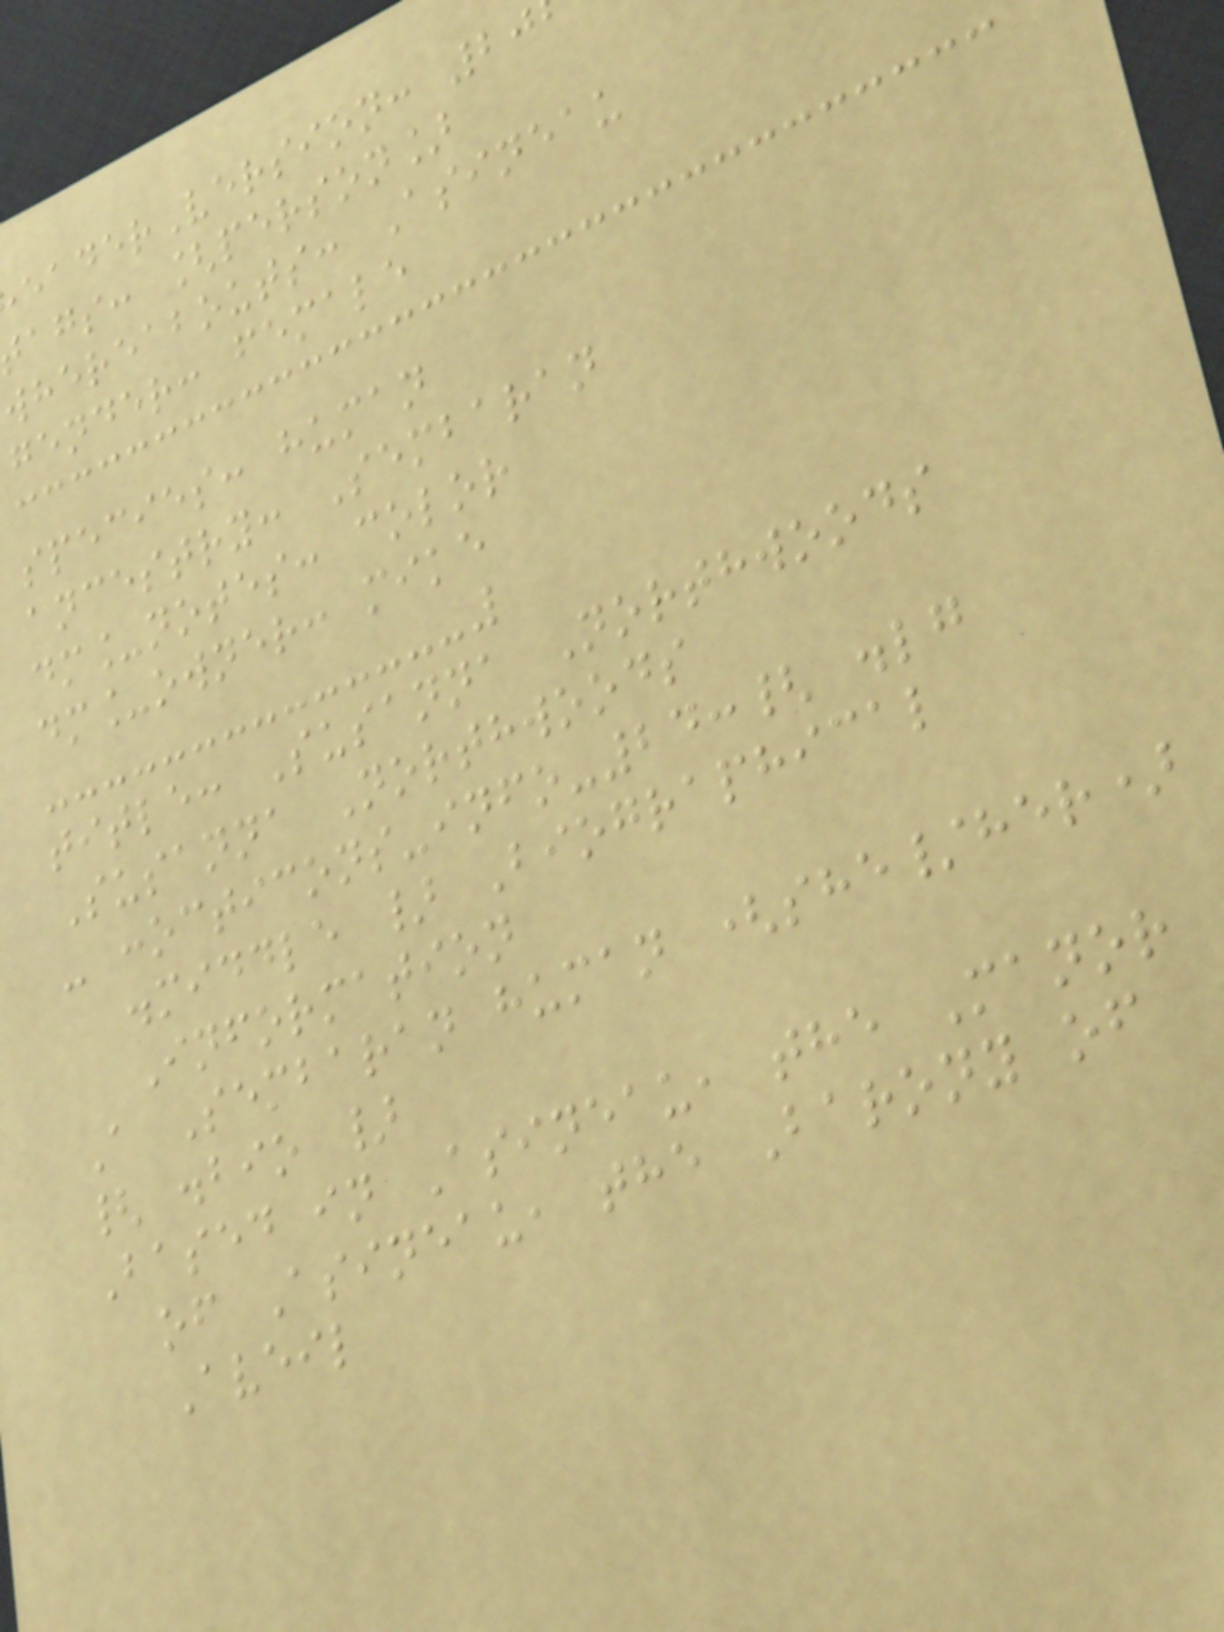eaderVersion: 20
ags: [person]
whereabouts: Asineau
gender: female
species: human
ancestry: Sembaran
dm_notes: color
dm_owner: mike
title: Susanna Northwoods
Susanna Northwoods
- :octicons-info-24:{ .lg
.middle } Biographical
Information
A Sembaran human (she/her)
{ .bio }
Based in Asineau, the Manor
of Asineau, the Barony of
Aveil
